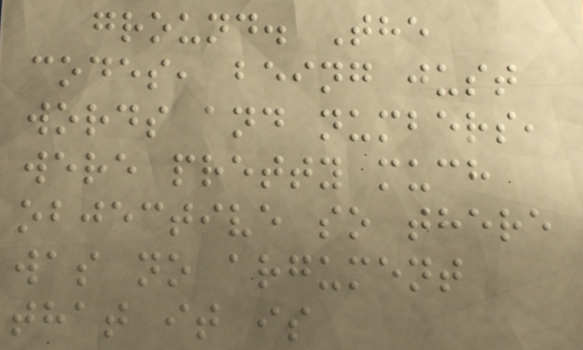ground. The
codes, being just
words and numbers,
were pretty much
objective so there
was no argument
that it is
